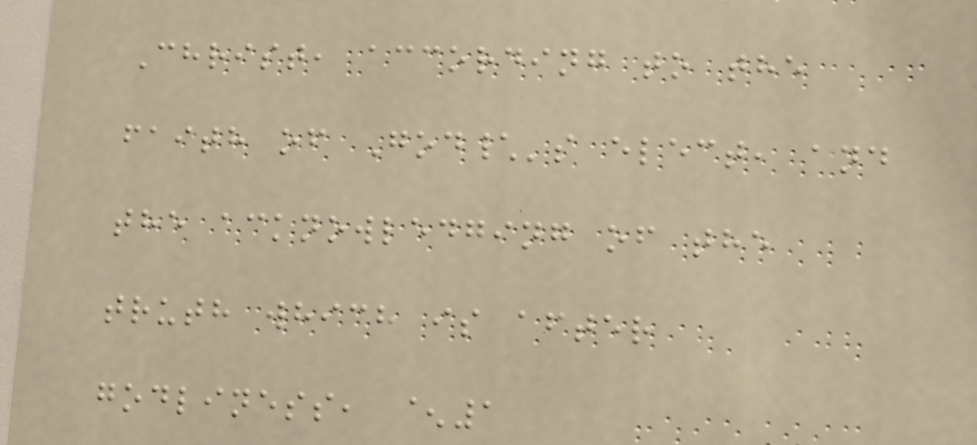Christ, according to the
faith of God\'s elect, and
the acknowledging of the
truth which is after
godliness, ^1
